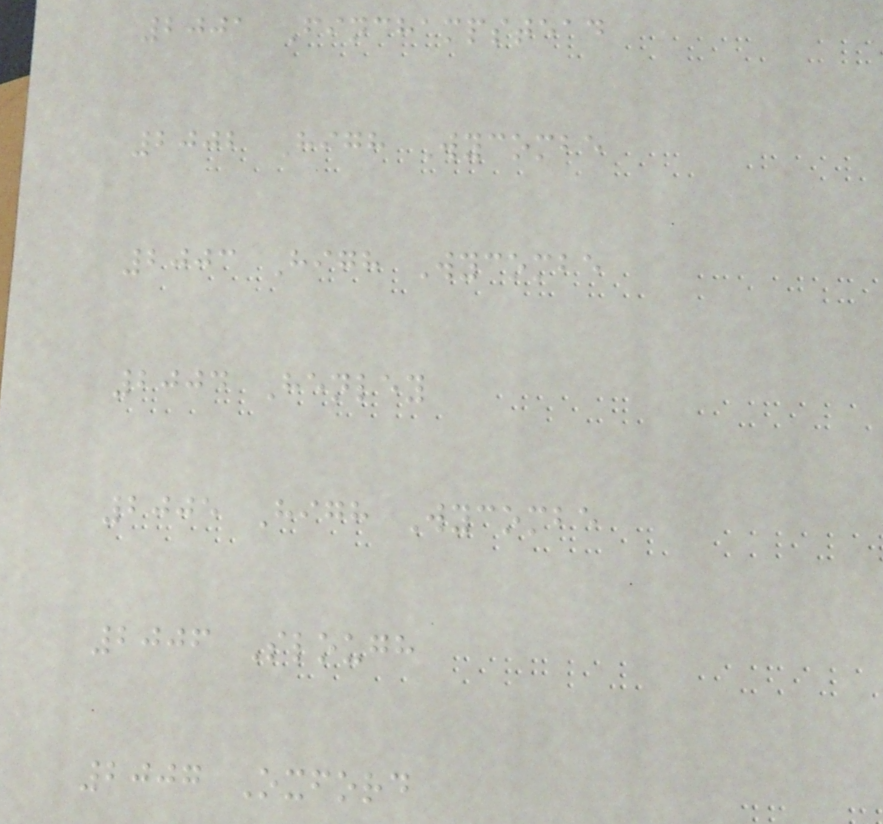2001 Finchampstead
2002 High Wycombe
2003 High Wycombe
2004 Henley
2005 High Wycombe
2006 Slough
2007 Oxford
